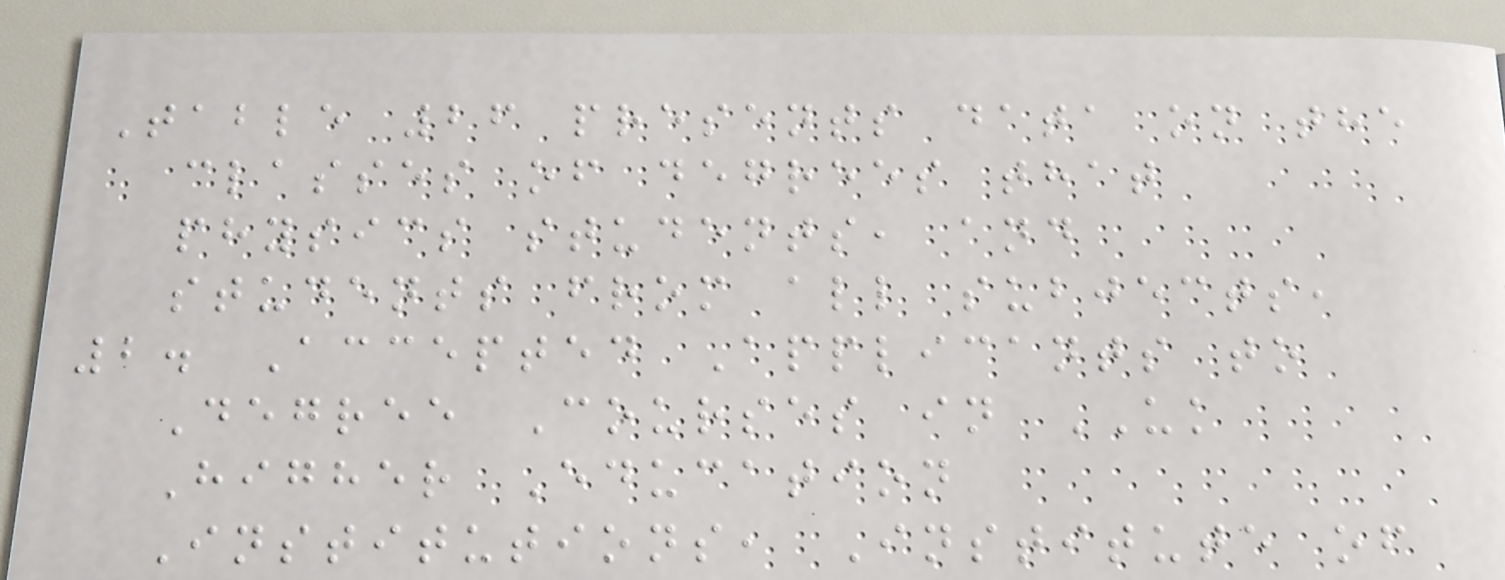Table 26 presents data on the
classes of degrees that
physics students, and
students from all subjects,
2. Accepted Applicants to
Degree Courses in UK
Higher Education
Institutions, Institute of
